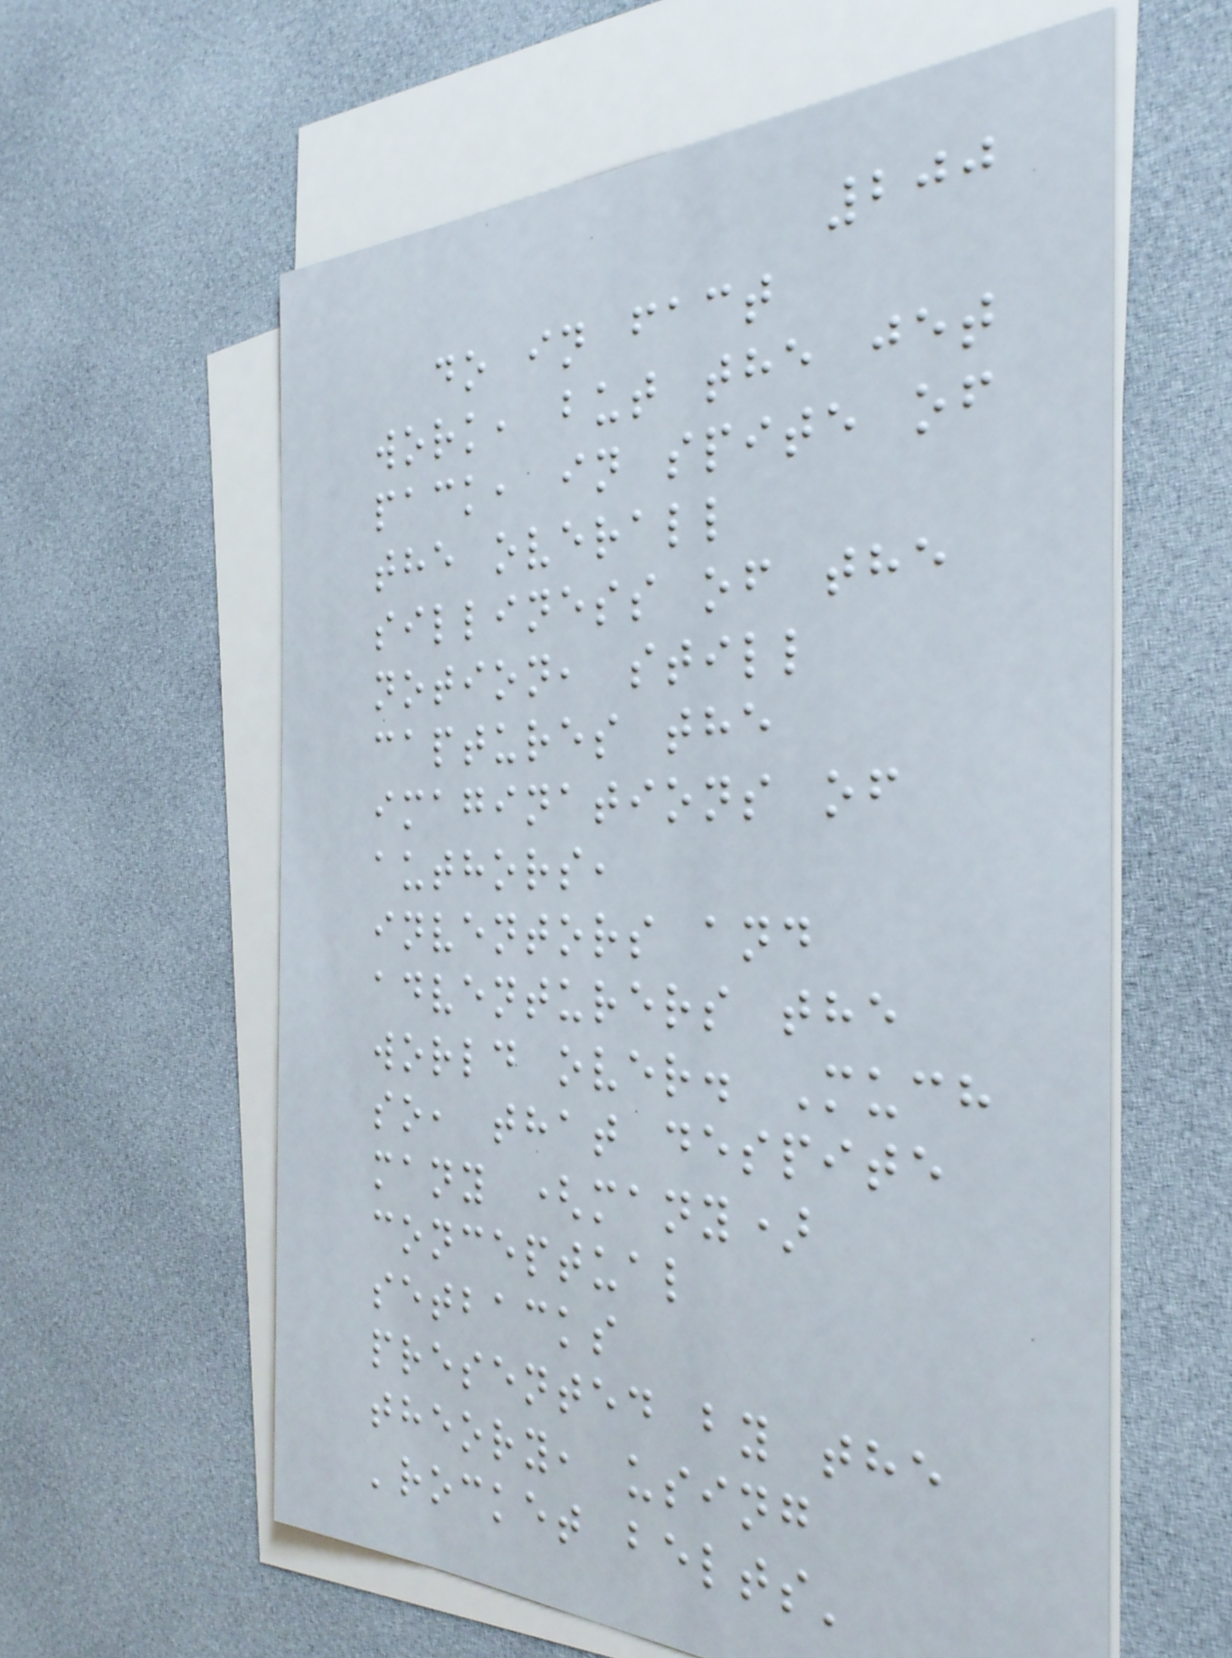200
do in fact
work, but the jet
pack, in spite of
the overall
silliness of the
notion, still
captures the
imaginations of
authors,
inventors and
adventurers the
world over. Much
so, that despite
many (many)
conceptual
setbacks
presented by the
theory, using
'rocket belts'
